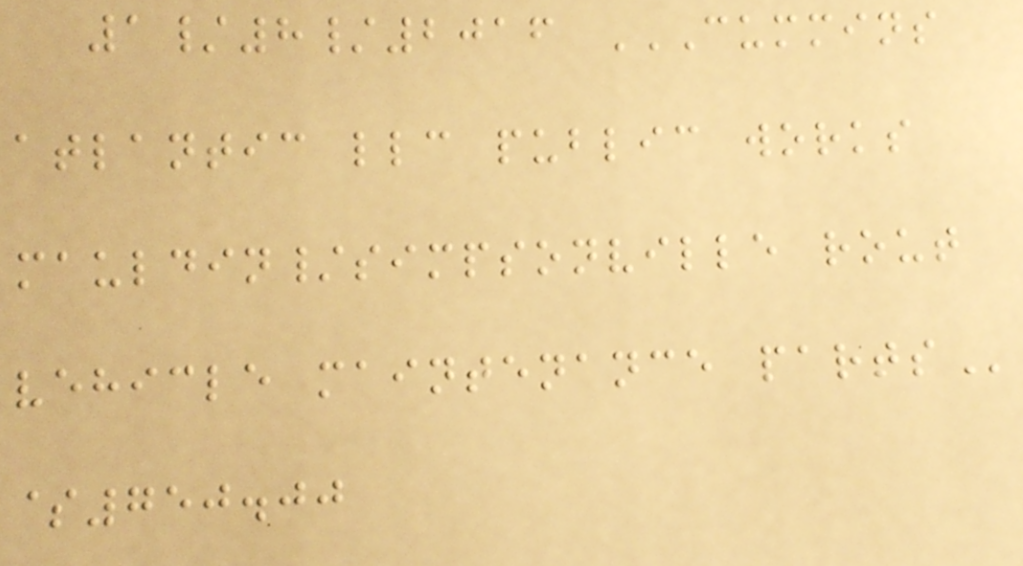1/8/2016 CUMMINS
ATLANTIC LLC PUBLIC WORKS
MAULDIN/SIMPSONVILLE ROUT
VEHICLE MAINTENANCE PARTS
$750.00
